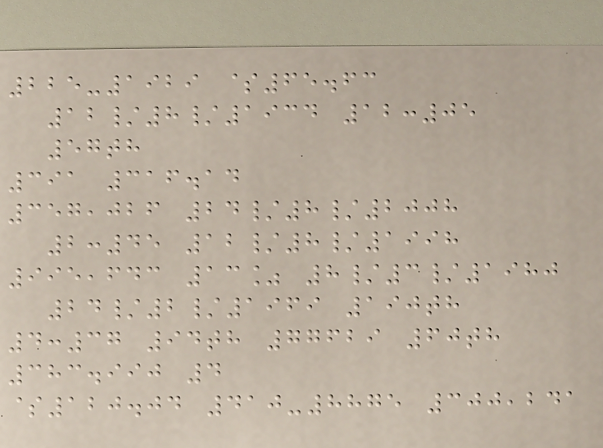225-1929 $65.63
12/8/1934 12:05
57th
391 316.14
357,026 24/8/2008
2:45 12/8/1998
995,643 13% 8/3/1980
24/2/1969 190th
4:37 94th 77629 60th
383.990 4
$120.04 410-8875 300,241
